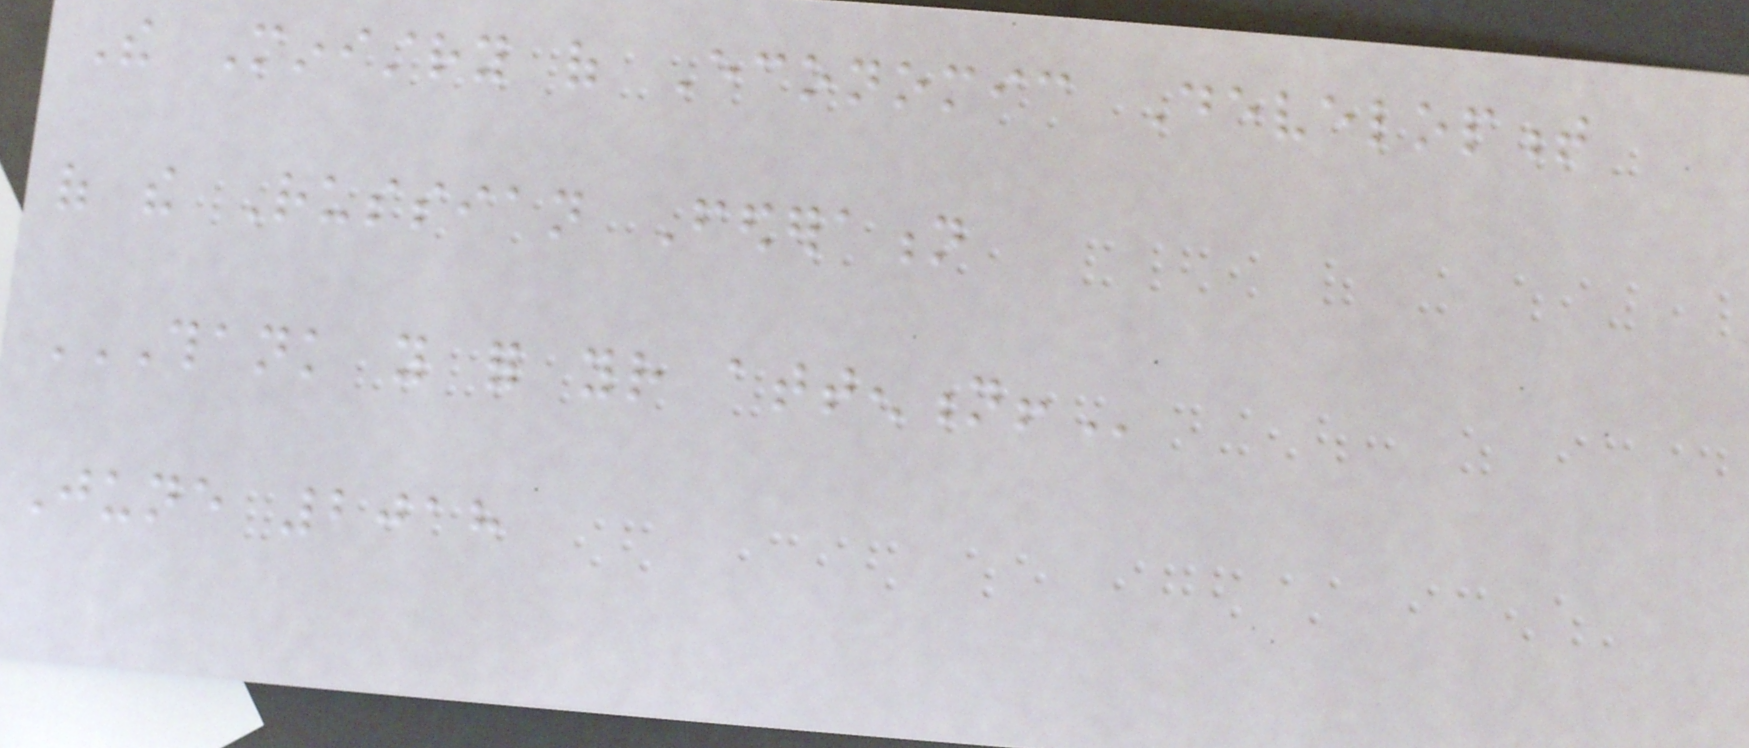The Ministry of Economic Development
of the Russian Federation
THANK YOU FOR YOUR ATTENTION!
June 2018
